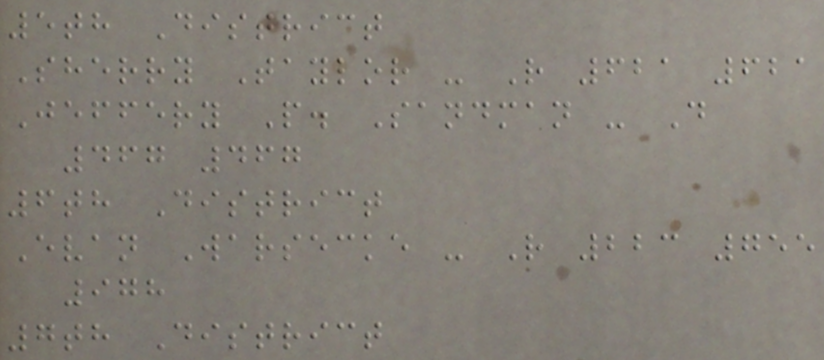5th District
Sherry Taylor - R 621 621
Jeffery P. Sandman - D
467 467
6th District
Evan Warsecke - R 223 755
978
7th District
